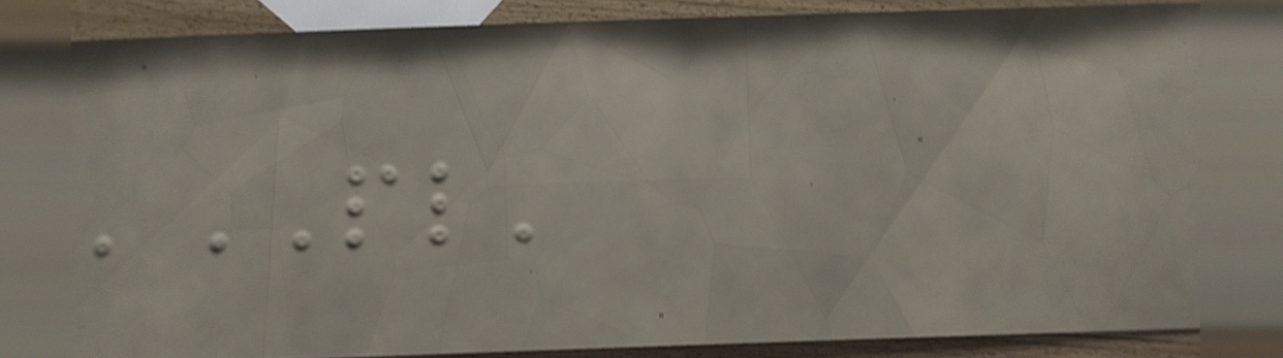'PL'
